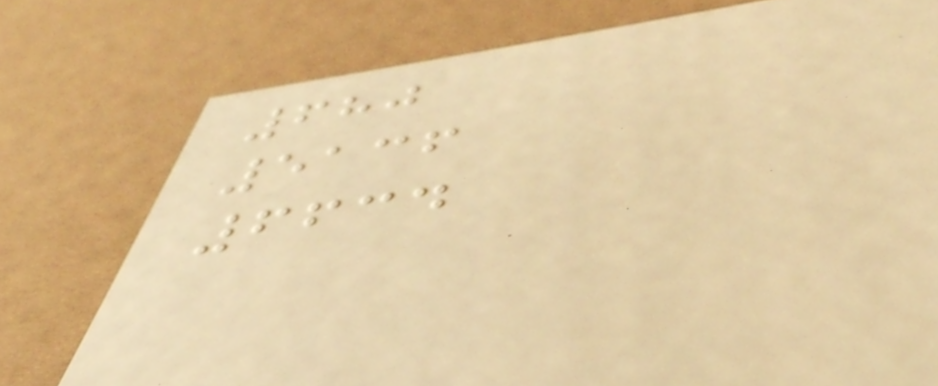680
5136
6634
